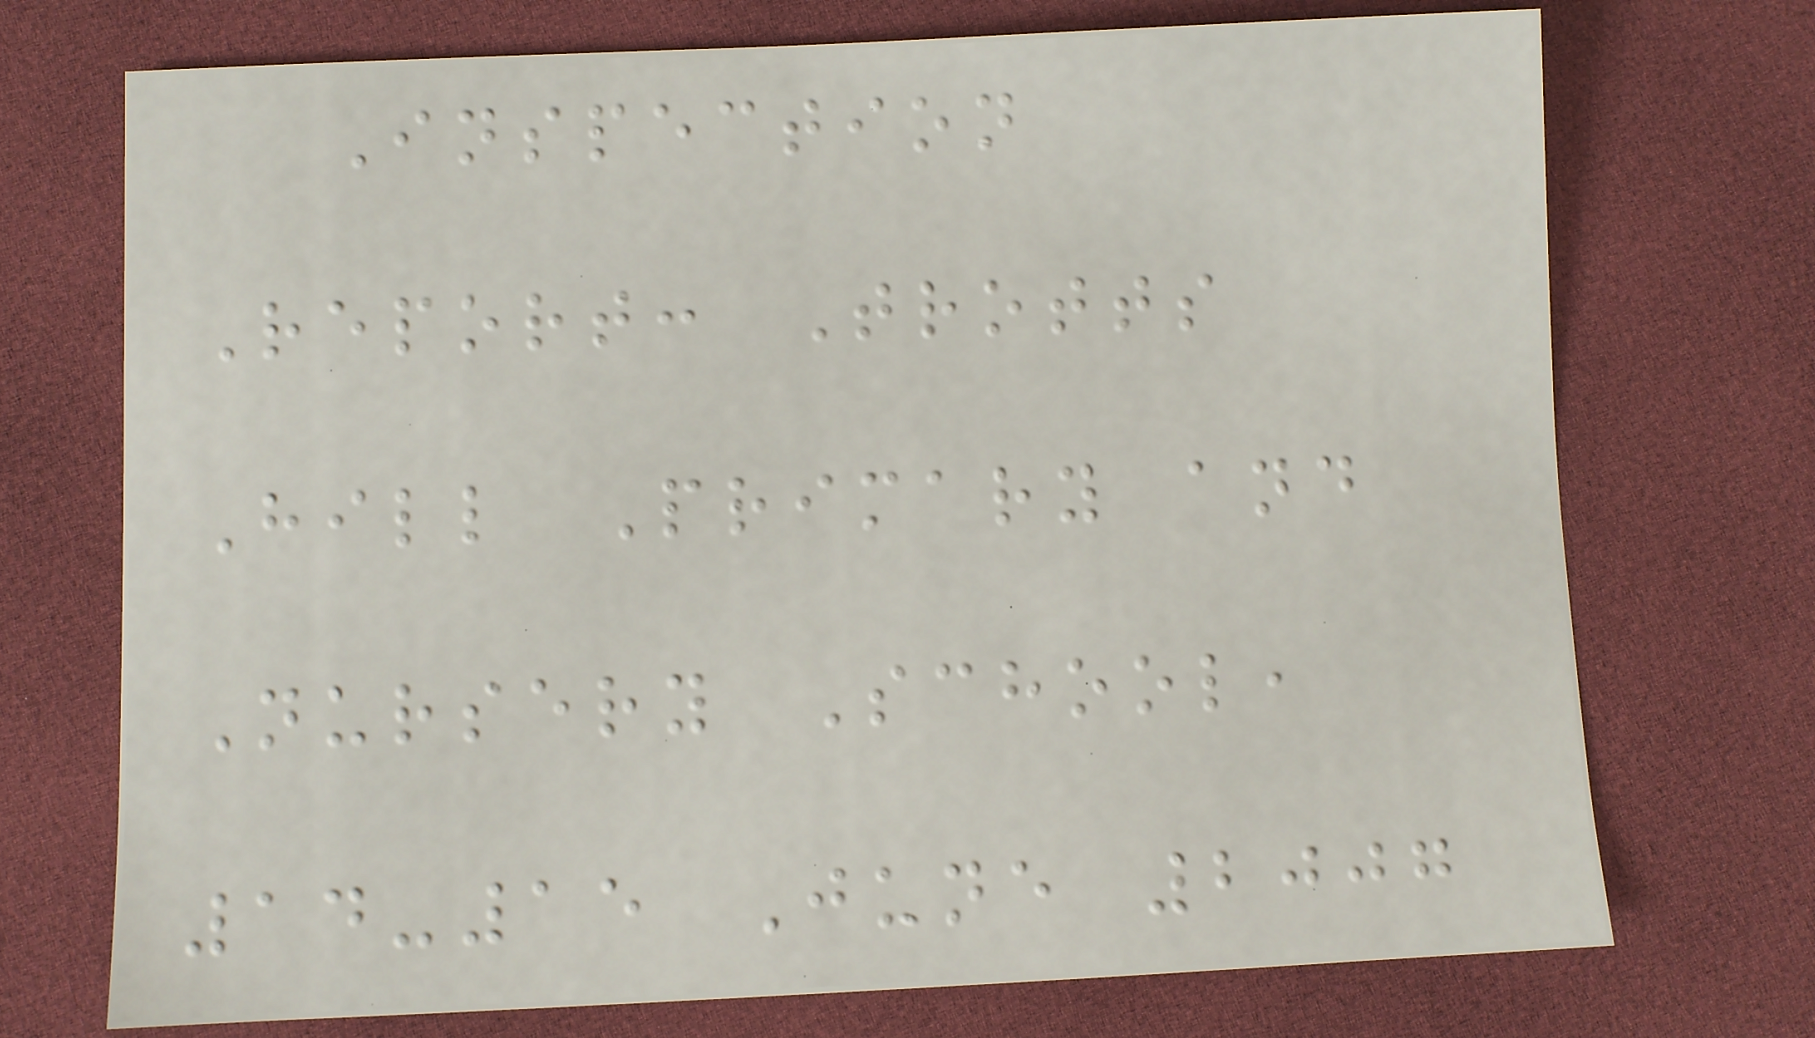Inspection
Report: Trotts
Hill Primary and
Nursery School,
14-15 June 2007
